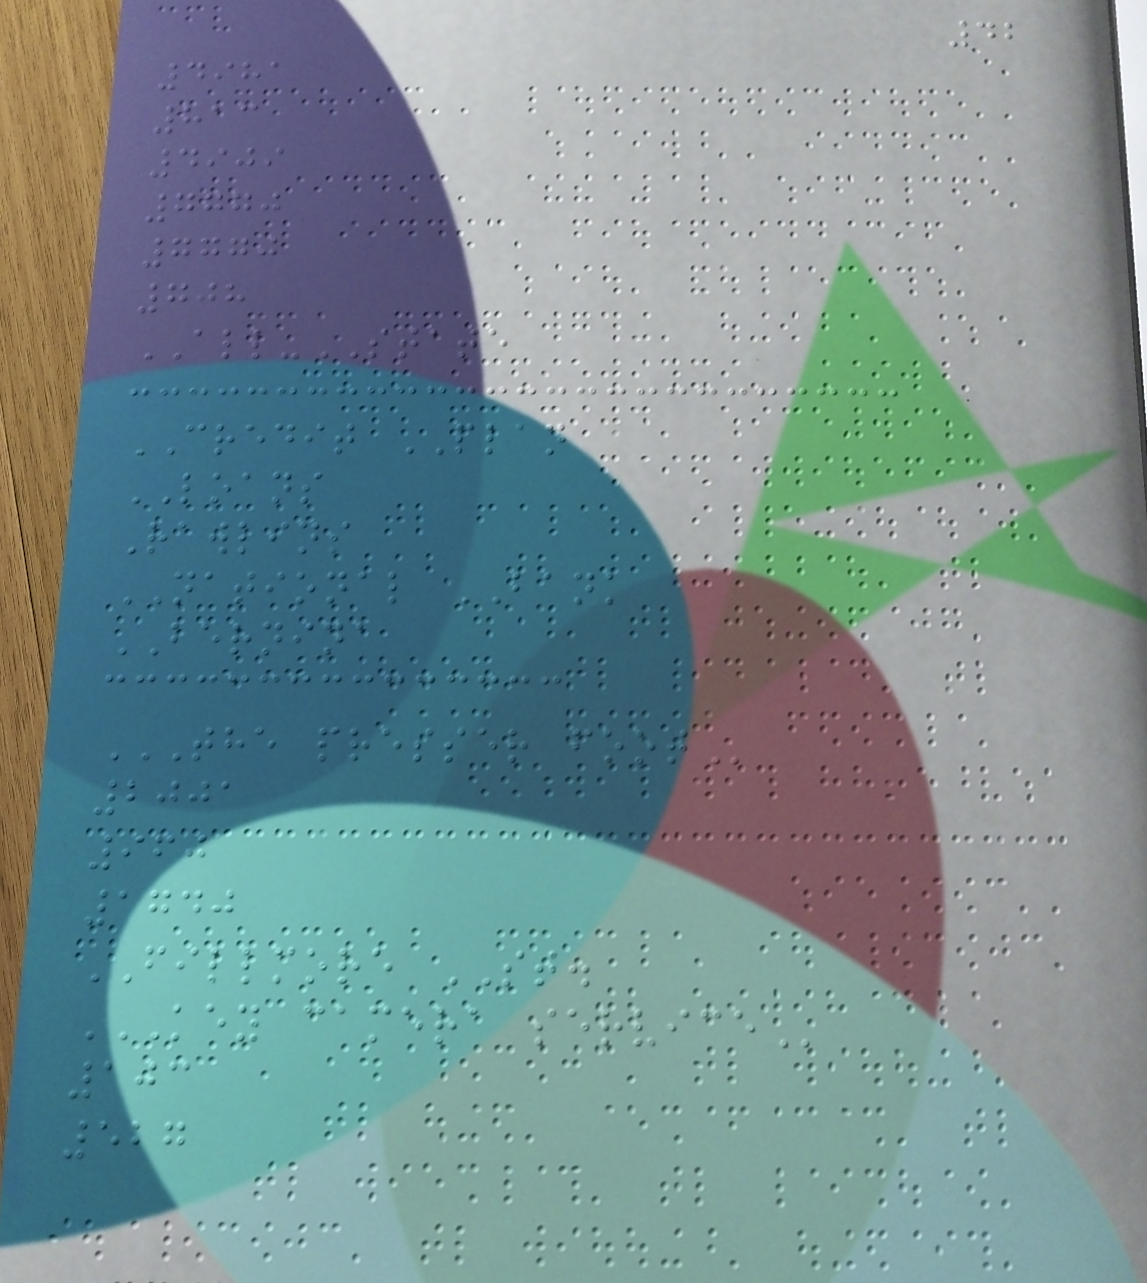42
4981
813
4909
7770
7770
708
ALL-STATE
CREDIT PLAN
LOANS
Rawlins
NATIONAL BANK
BERNINA
THE PRESSER FOOT
2001
960
1740
FILLMORE ST.
KEY CAMERA SERVICE
103
527
